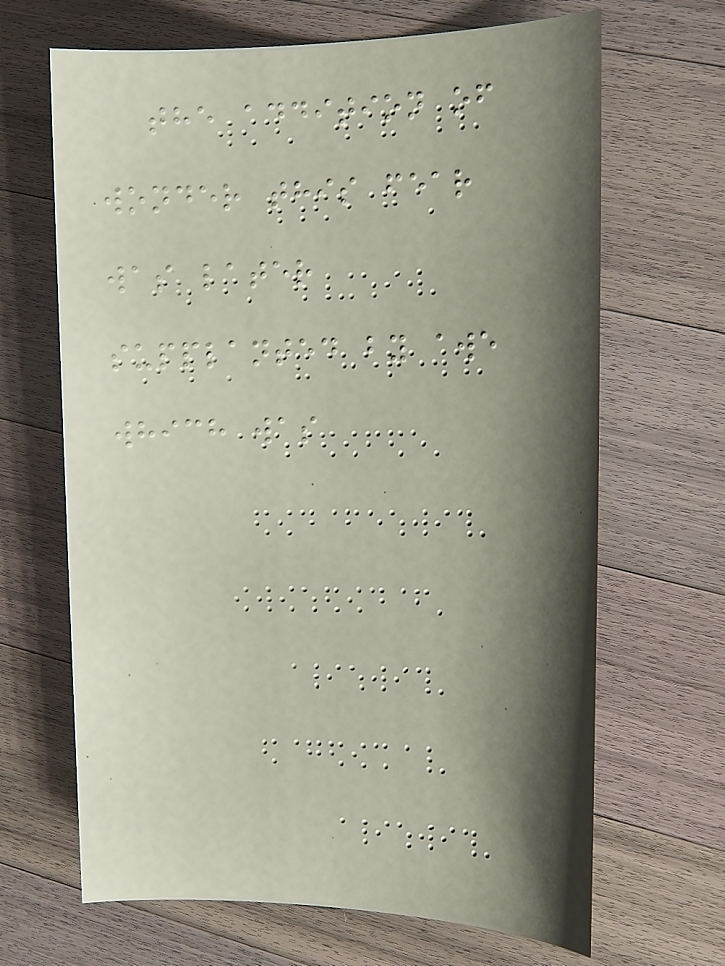the addition of
wonder this fear
was later
supplanted by awe
which was
